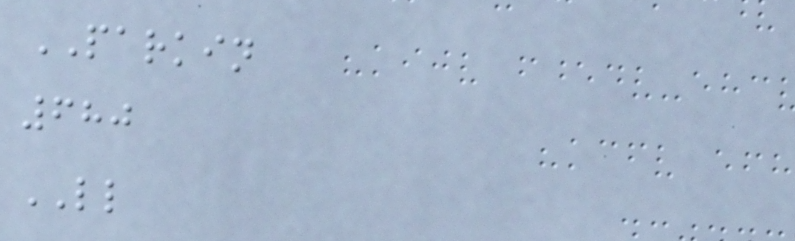PARKIN
680
LL
